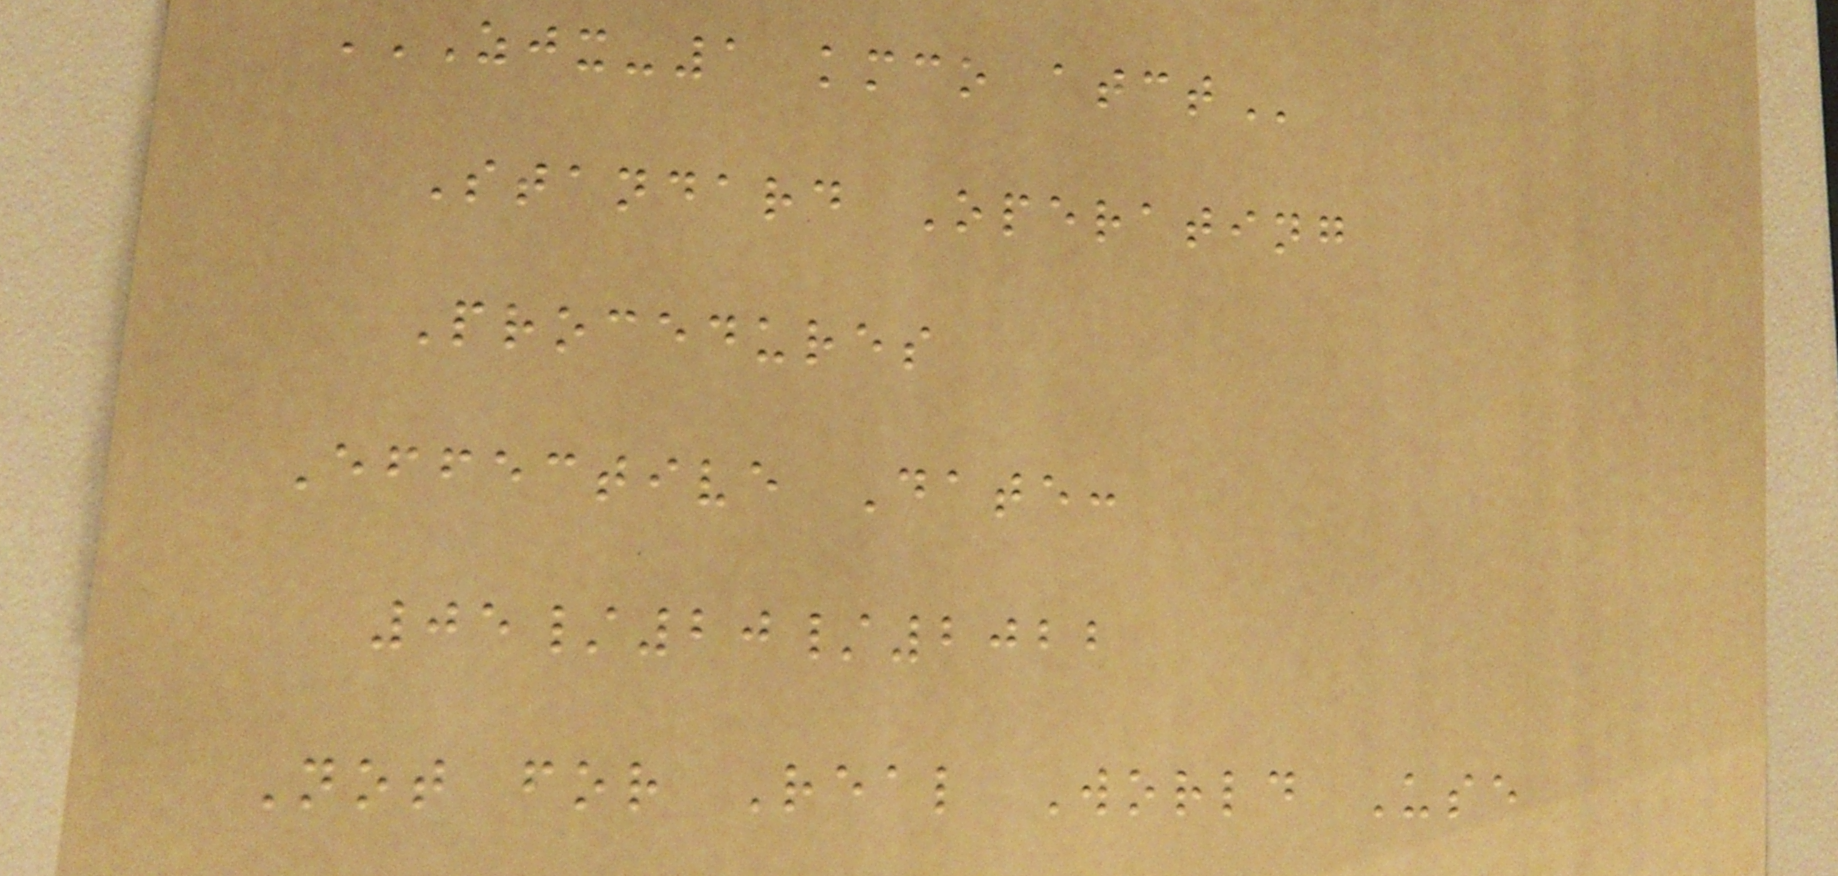ZJX-1 KMCO ATCT
Standard Operating
Procedures
Effective Date:
05/20/2022
Not for Real World Use
